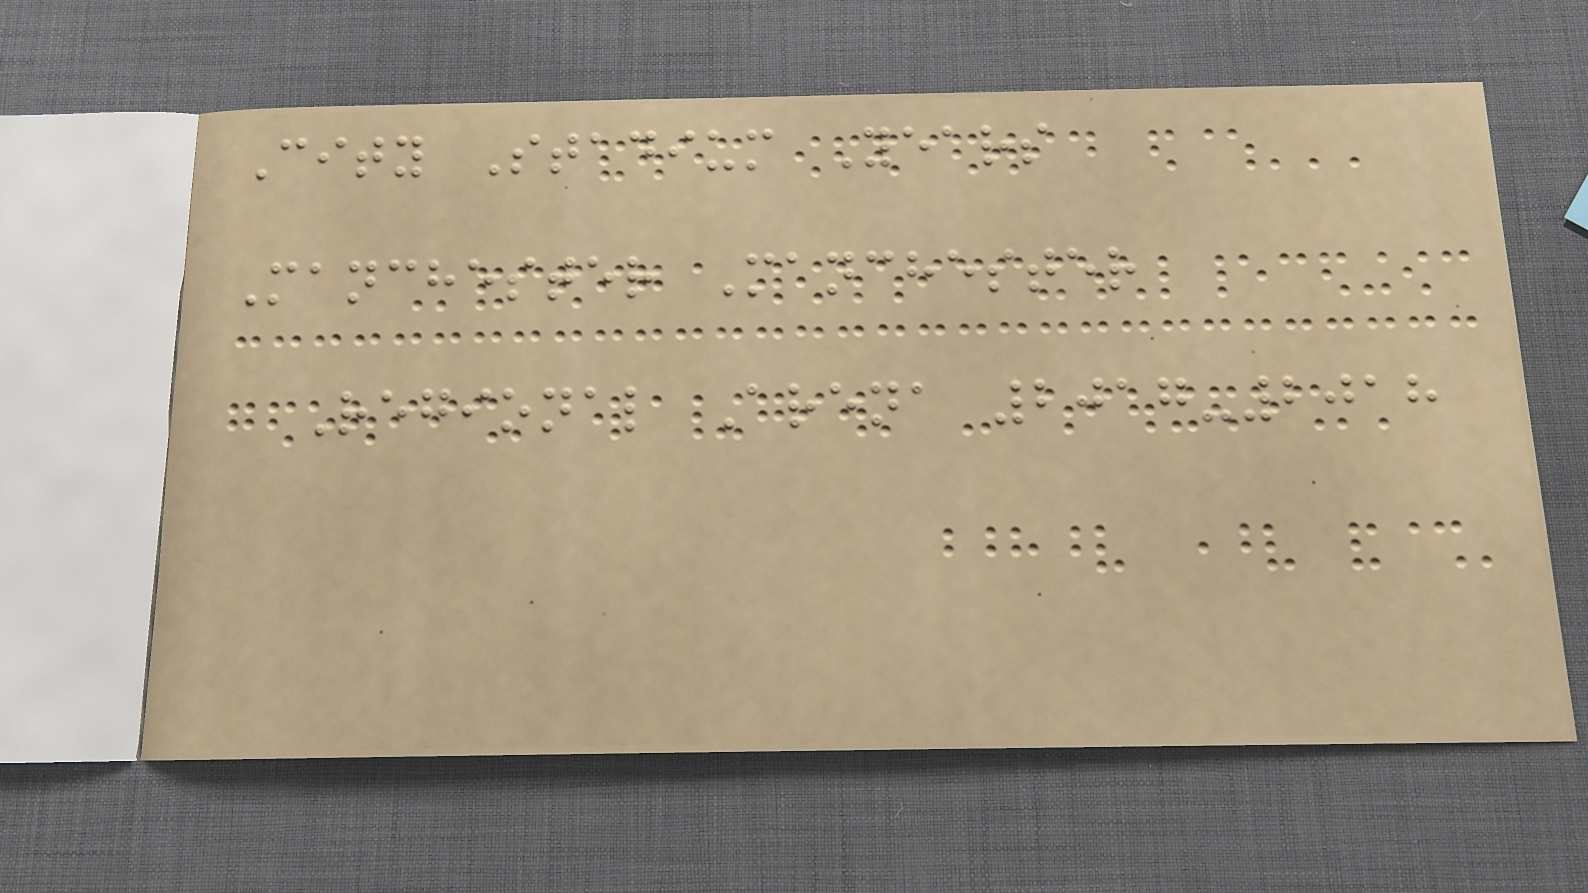City Stadium Years
Manchester Manchester
Regional Arena 2017-2018
